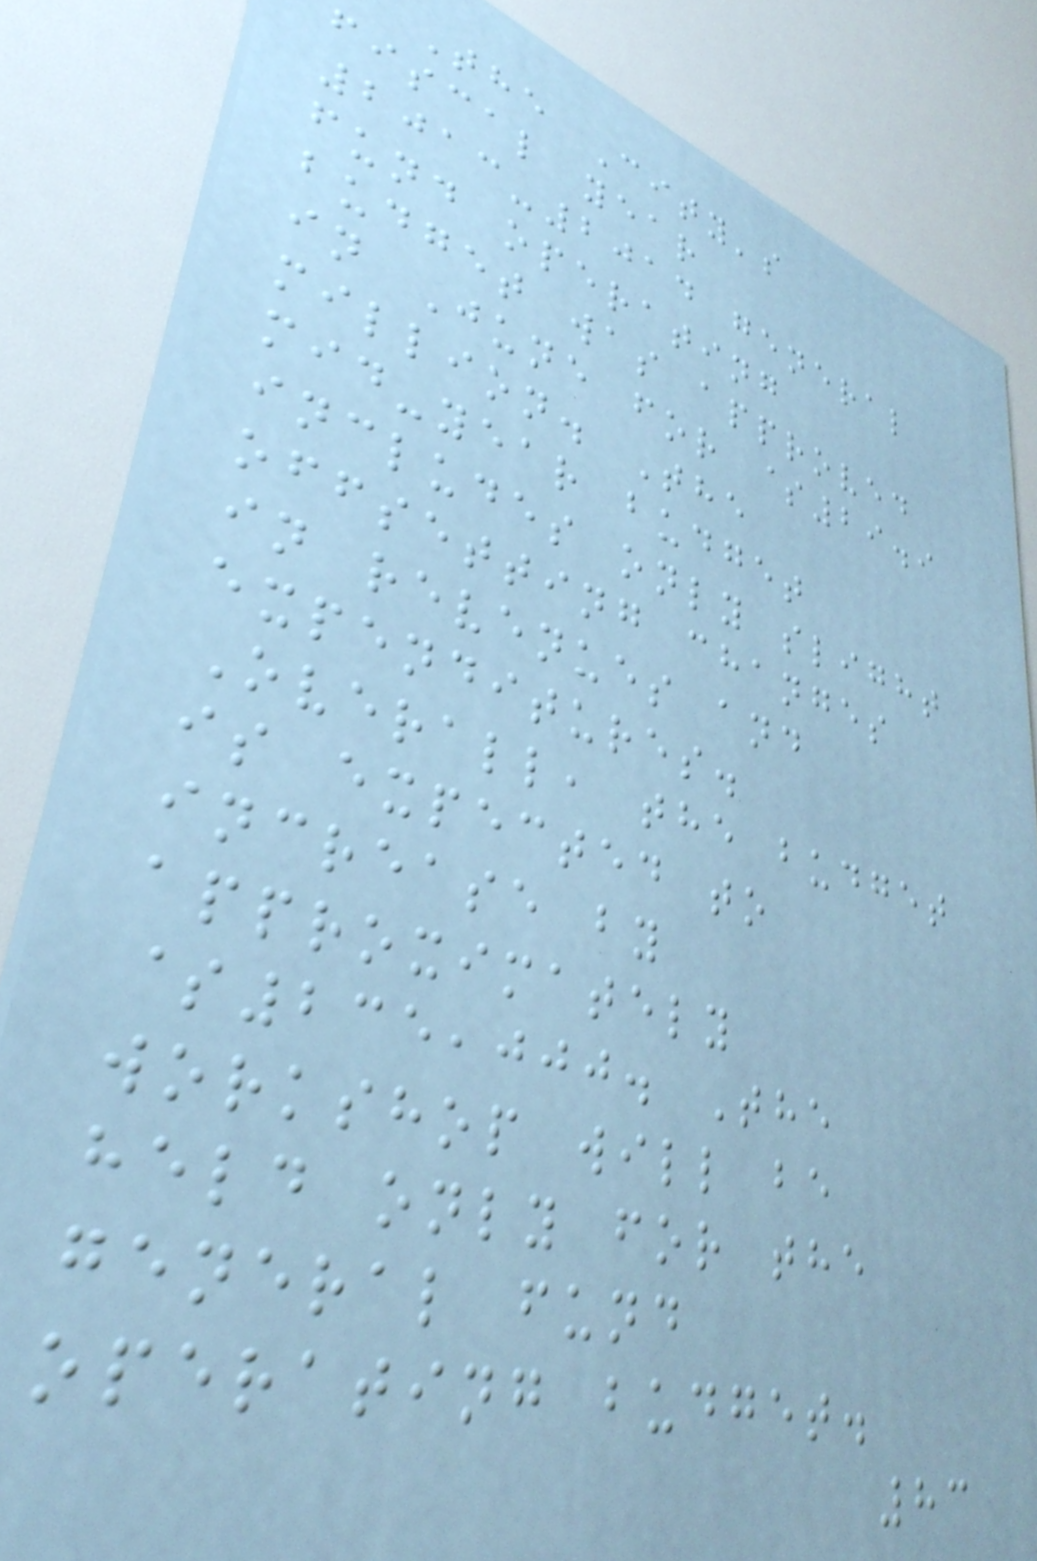The City's
fiscal year
2013-2014 general
fund operating
budget was approved
in June for $29.9
million. The
mid-year budget
includes only slight
offsetting changes
in revenues and
expenditures.
Overall, the budget
is expected to
increase by
approximately
$235,000. The
workshop will be
held only for the
general fund
operating budget.
83
